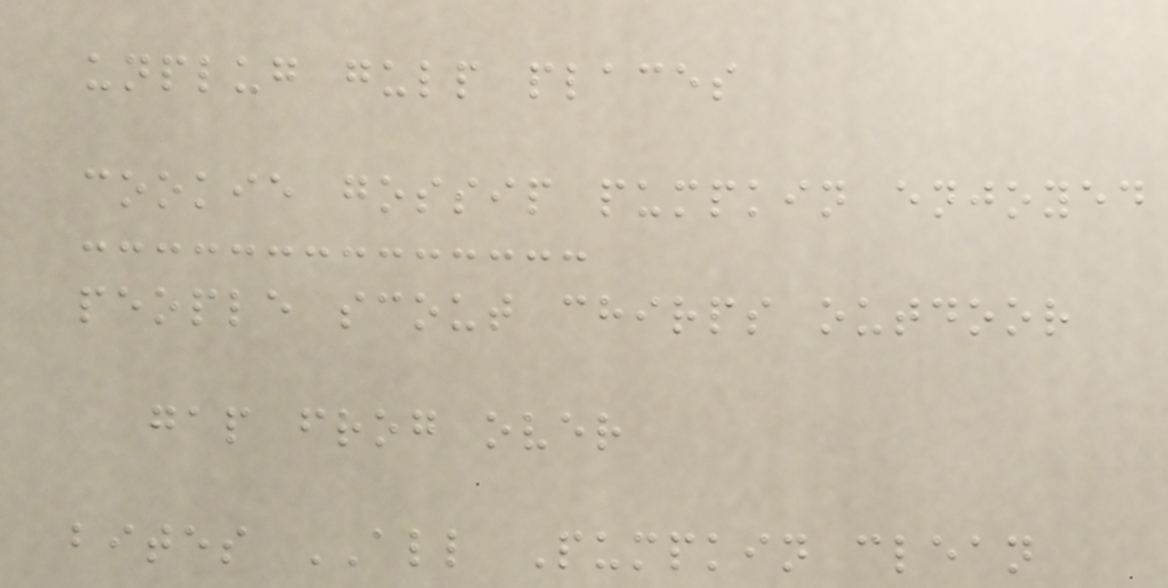unplug gulp places
cookie gossip pumpkin enjoyed
people scout chirps outdoor
gap frog over
bites ALL Pumpkin clean
